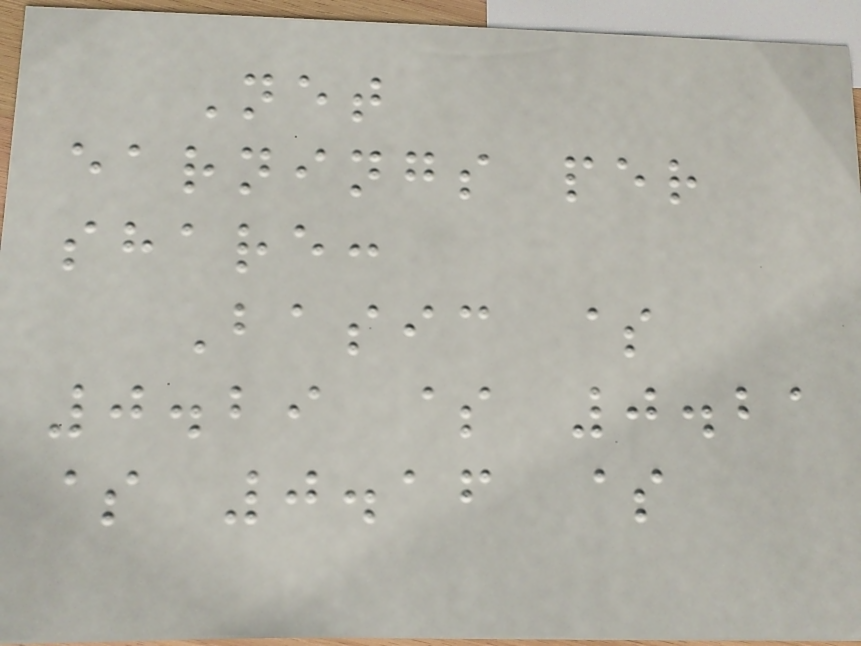Net
earnings per
share:
Basic $
0.29 $ 0.21
$ 0.16 $
